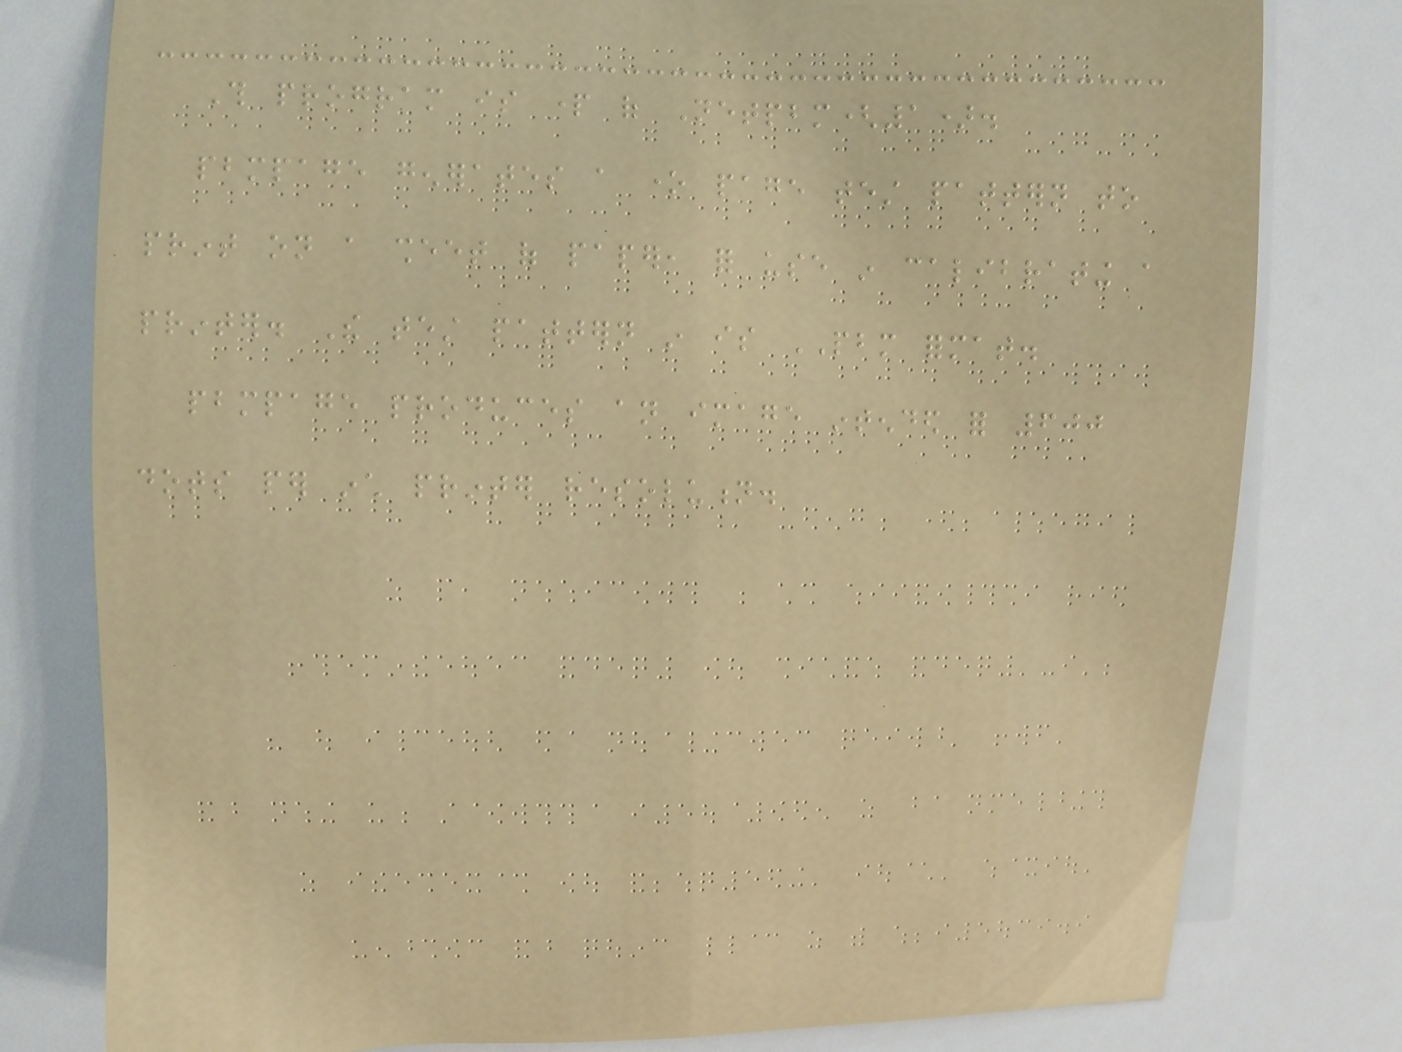This program is part of Netpbm(1).
pbmpage generates a one page test pattern to
print on a sheet of paper, for use in calibrating a
printer. The test pattern in is PBM format.
pbmpage produces an image intended for 600
dots per inch printer resolution.
